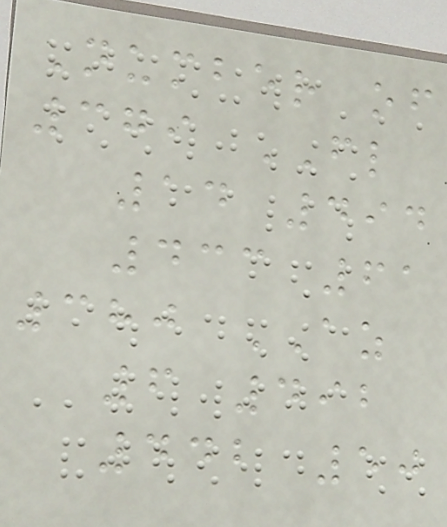Number of
379 FL
14 494
433 61
380 AZ
6 492
442 50
